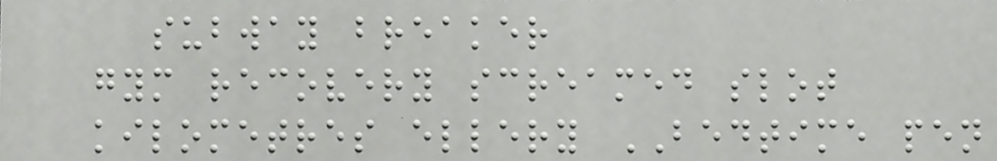subway breaker
gym recovery screamed slot
kilometres ellery BEDTIME pen
